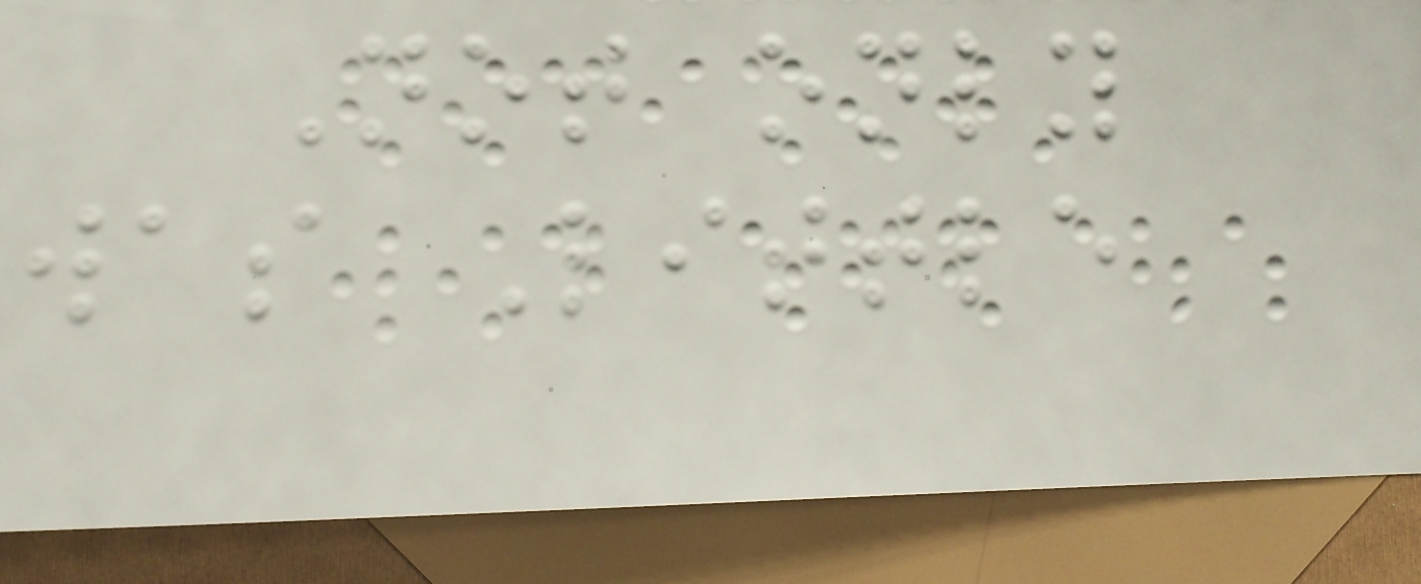Not only
was Little
